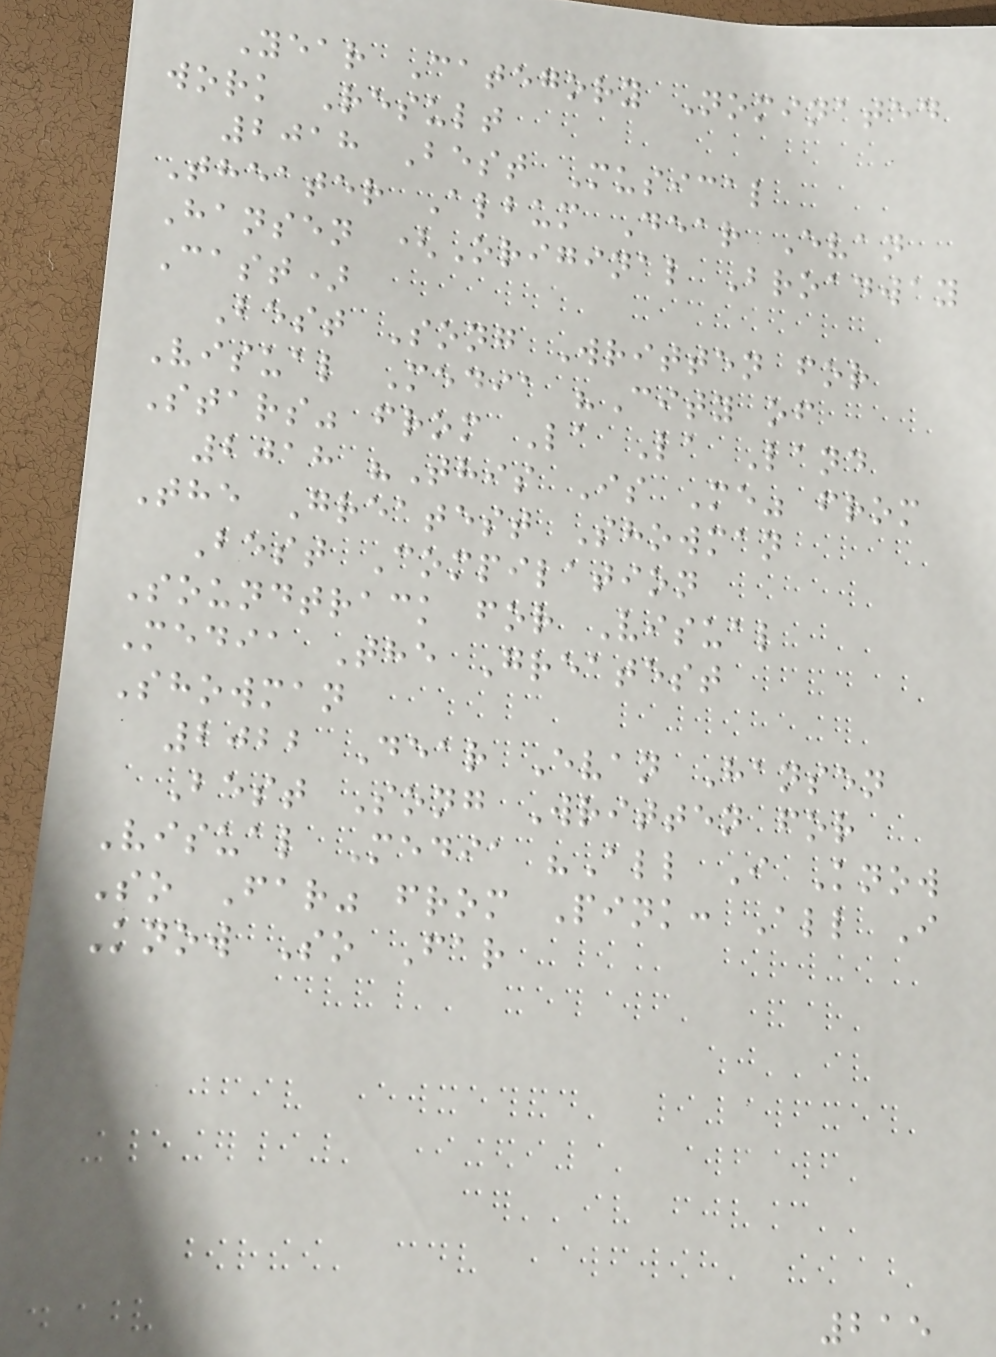Year Category Nominated
work Result
2018 Best Musical
Theater Album Dear Evan
Hansen (Original Broadway
Cast)
Best Song Written for
Visual Media "City of
Stars" from La La Land
2018 "This Is Me" from
The Greatest Showman
Best Compilation
Soundtrack for Visual
Media The Greatest
Showman
2022 Dear Evan Hansen
Best Song Written for
Visual Media "All I Know
So Far" from Pink: All I
Know So Far
215
